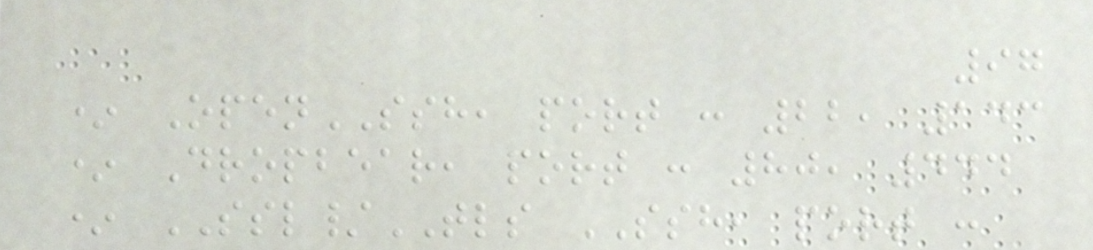97
* OpenSSH, port : 22, 143
* Dropbear, port : 80, 444
* SSL/TLS SSH, port :
